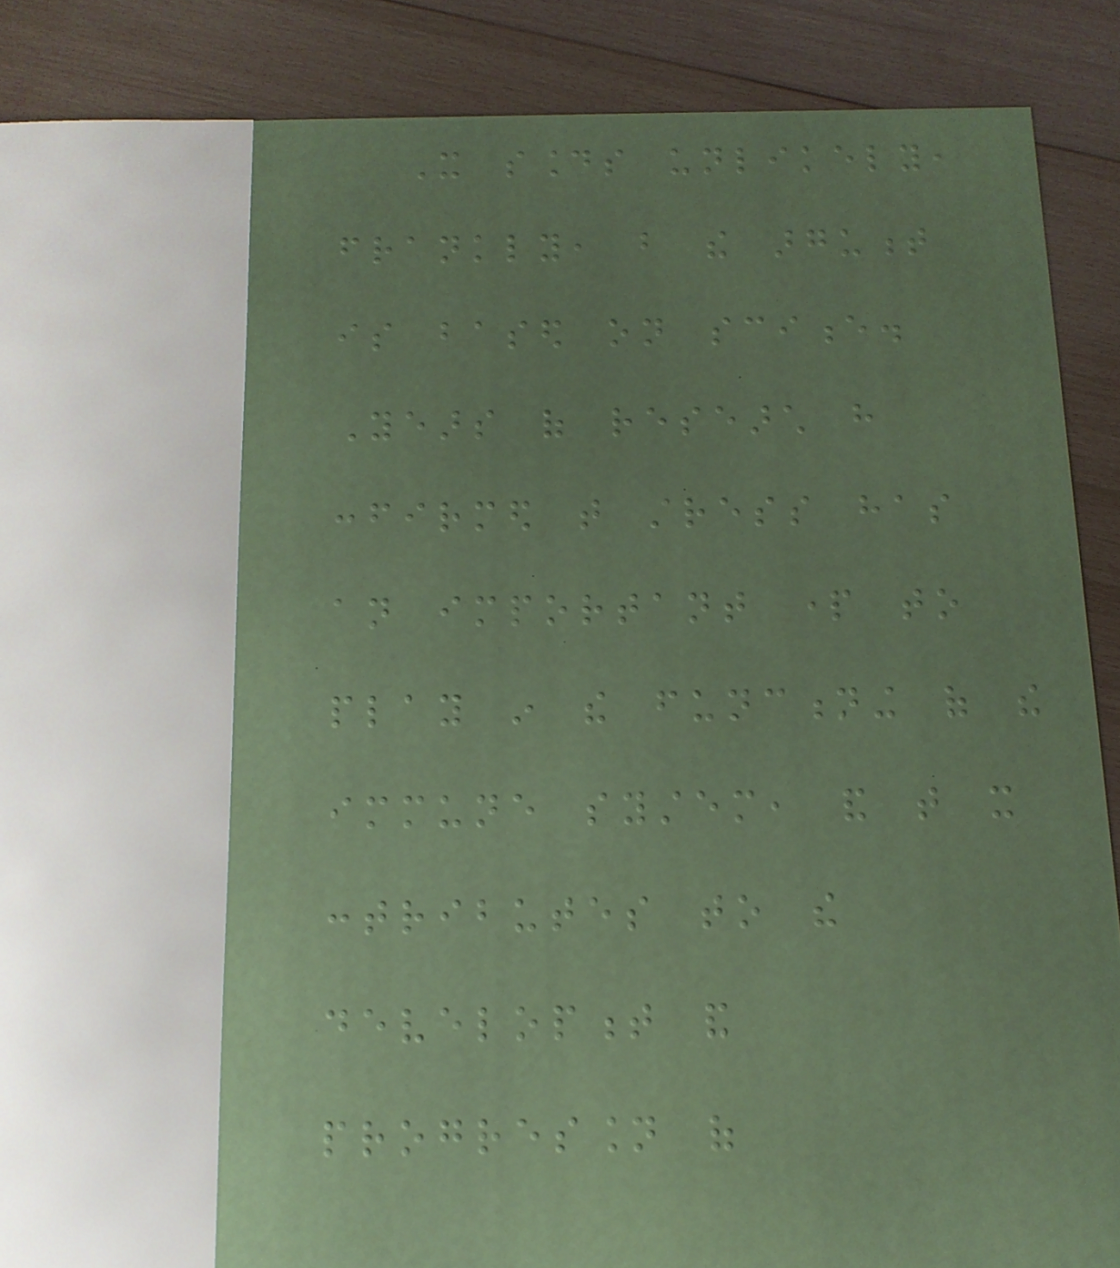It sounds unlikely,
frankly, but the argument
is based on science.
Years of research have
confirmed that stress has
an important part to
play in the functioning of the
immune system, and that it
contributes to the
development and
progression of
